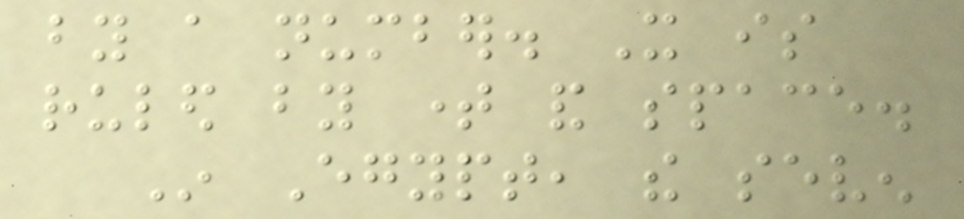by a number. It is
ruled by time and space.
In Egypt, the seven
